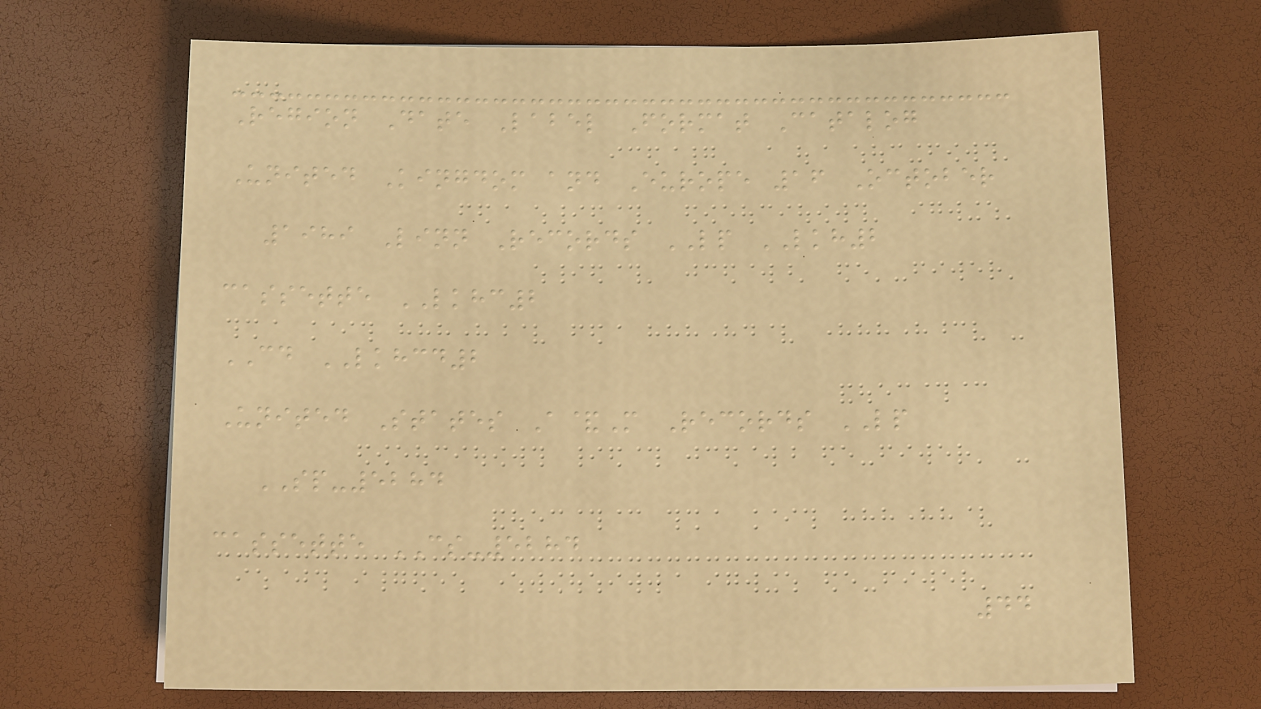Region Date Label Format Catalog
United Kingdom and Europe 16 October
1989 Linn Records LP LKH2
cassette LKHC2
CD LKHCD2
United States A&M Records LP
SP-5284
cassette CS-5284
44
